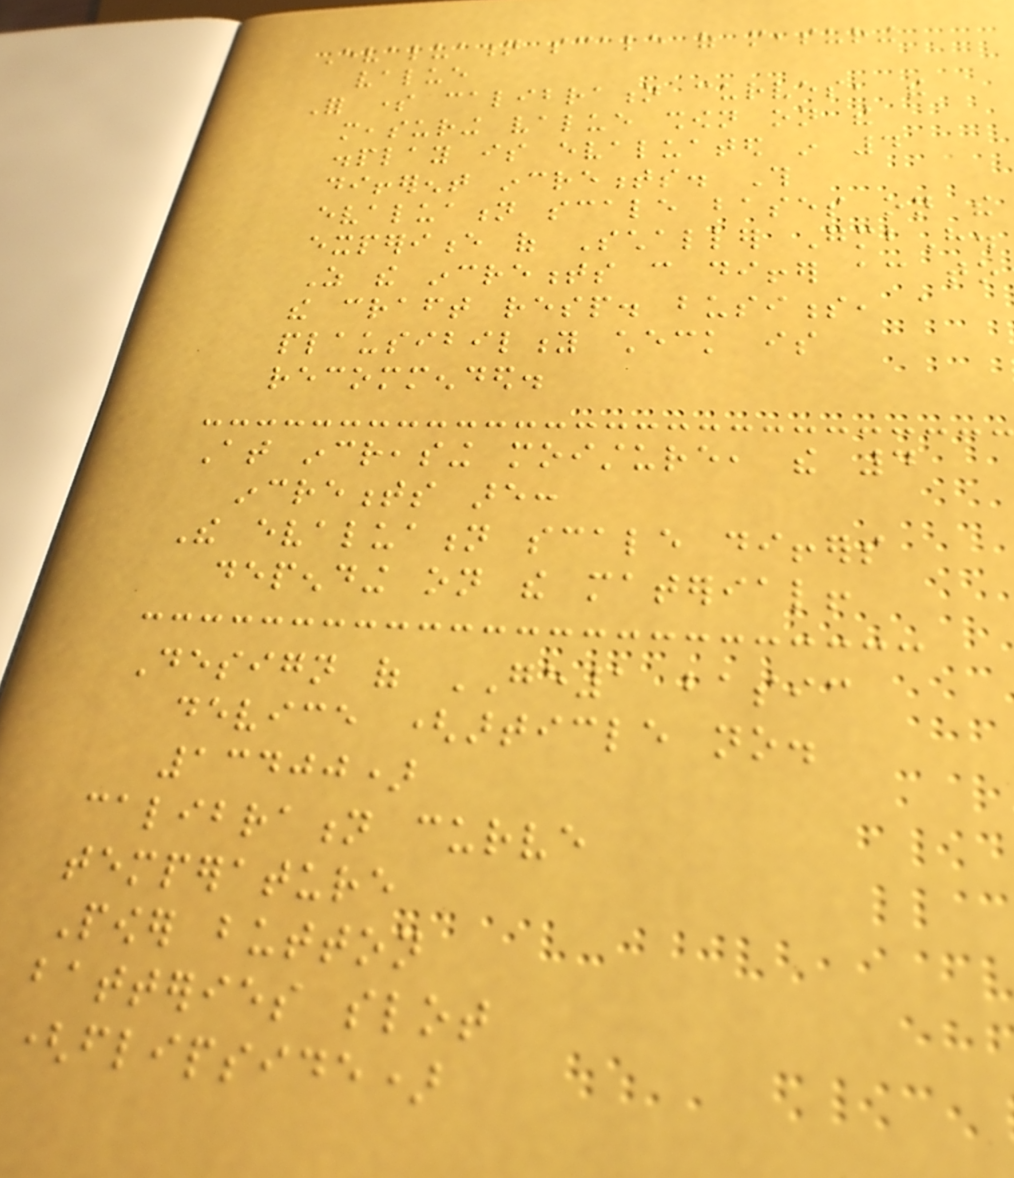Evaluation scale of measuring
value
For some calibration curves, the
measuring value shown on the
display is evaluated in 4
different increments. This
evaluation scale bases on the
experience of Schaller GmbH.
As the increments can differ according to
the craft resp. business, a
plausibility check is
recommended.
At increasing moisture, the 4
increments are:
The evaluation scale differs
depending on the material!
Design of GE1 basic
device (article no.
13400)
calibration curve
temperature
Power button
batteries slot
(flipside)
